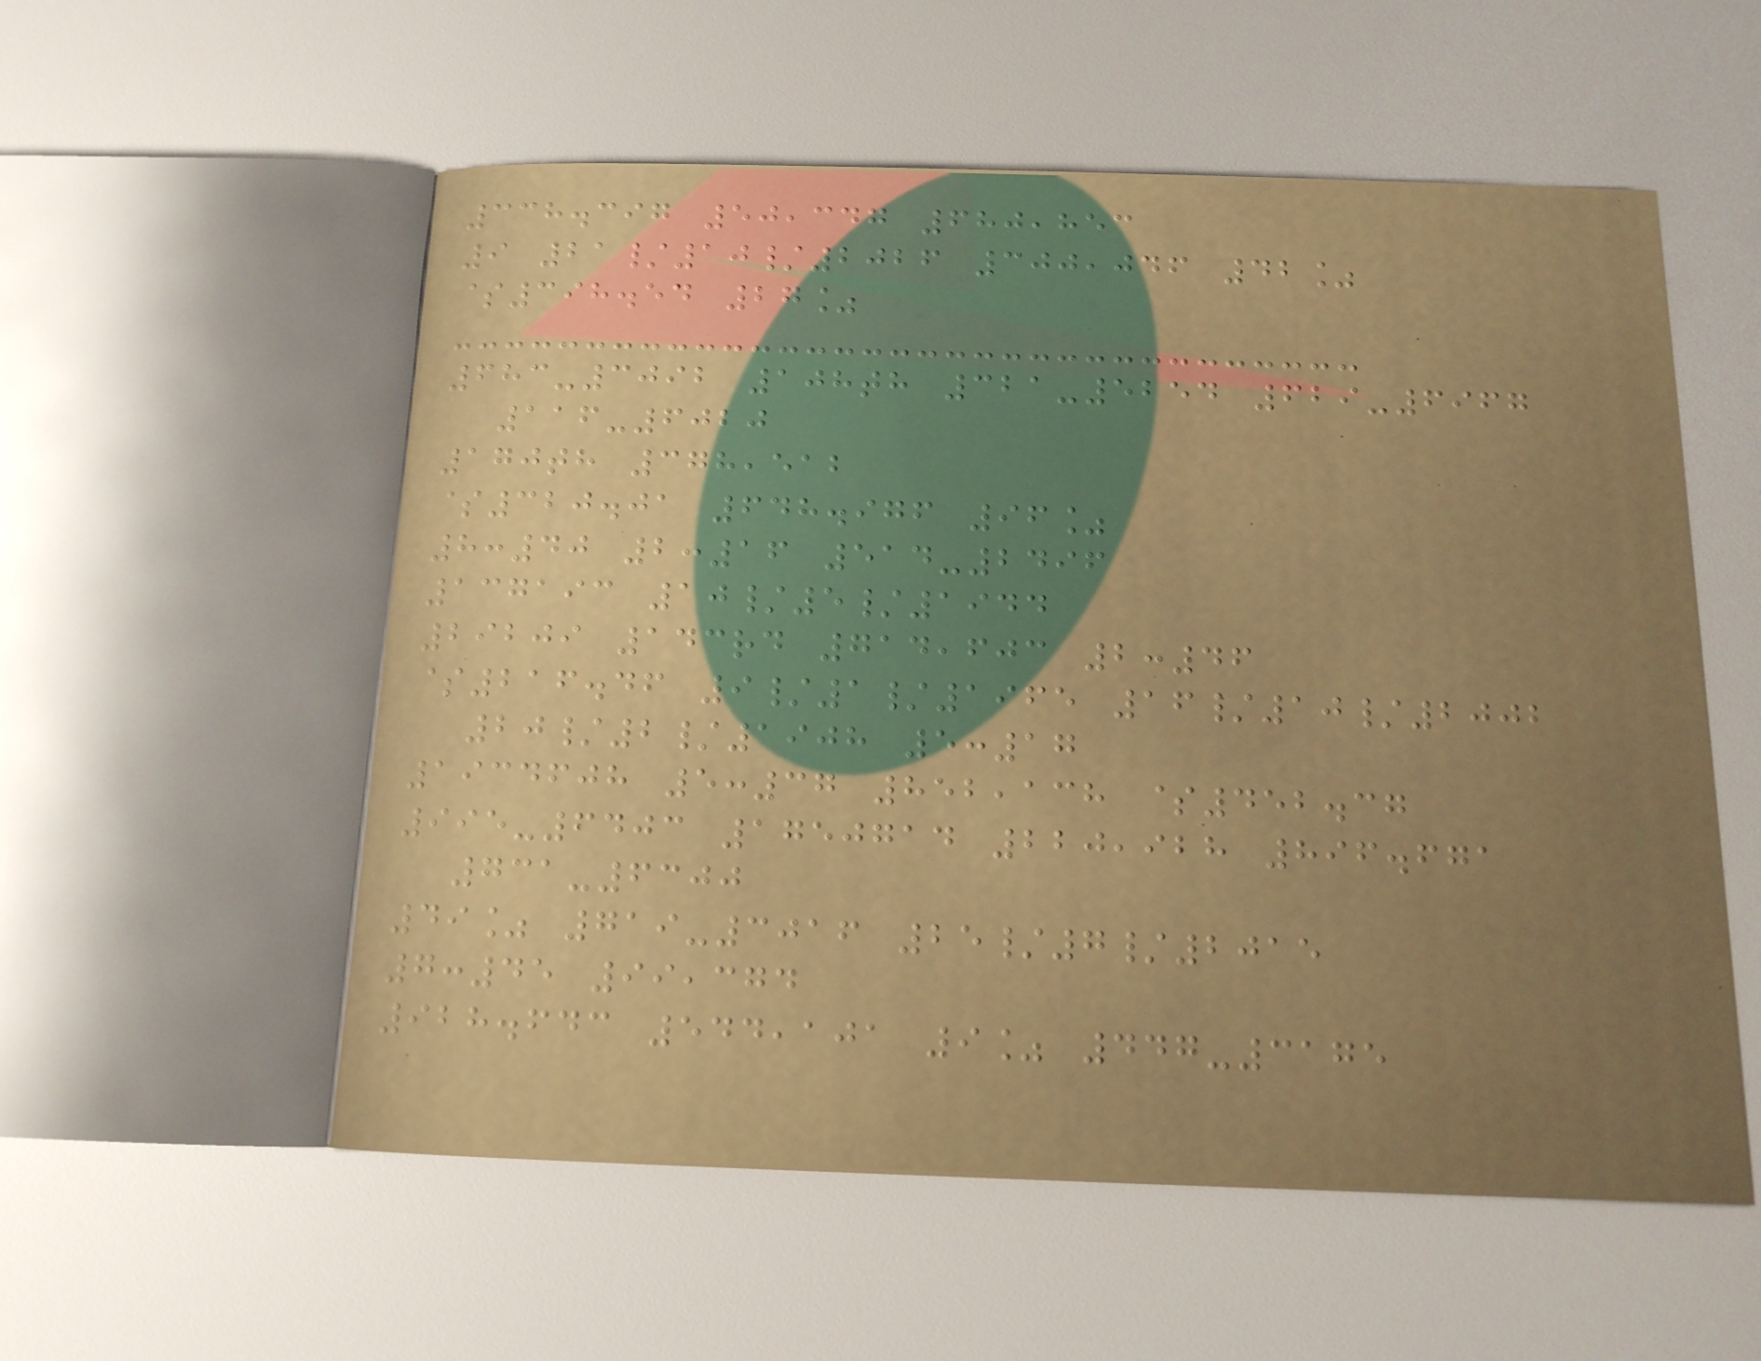338.397 50,347 680,853
9 21/10/2026 300,046 42%
$398.54 27%
683-3092 108th 321-5254 629-6967
116-6020
170th 378,512
$320.01 648.976 96%
8:40 2:16 514-2496
137193 10/5/1944
29209 143rd 714,603 2:46
$216.46 9/1/1965 16/10/2002
20/2/1908 5:17
1934608 5:37 852,138 $452.37
995-6403 1750714 220,928 896.671
731-6300
49% 719-3016 25/7/2015
7:45 99,374
928.643 544,101 9% 447-3175
